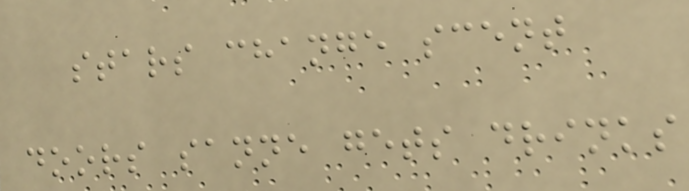stars change scent
doors sanne gets drinks
